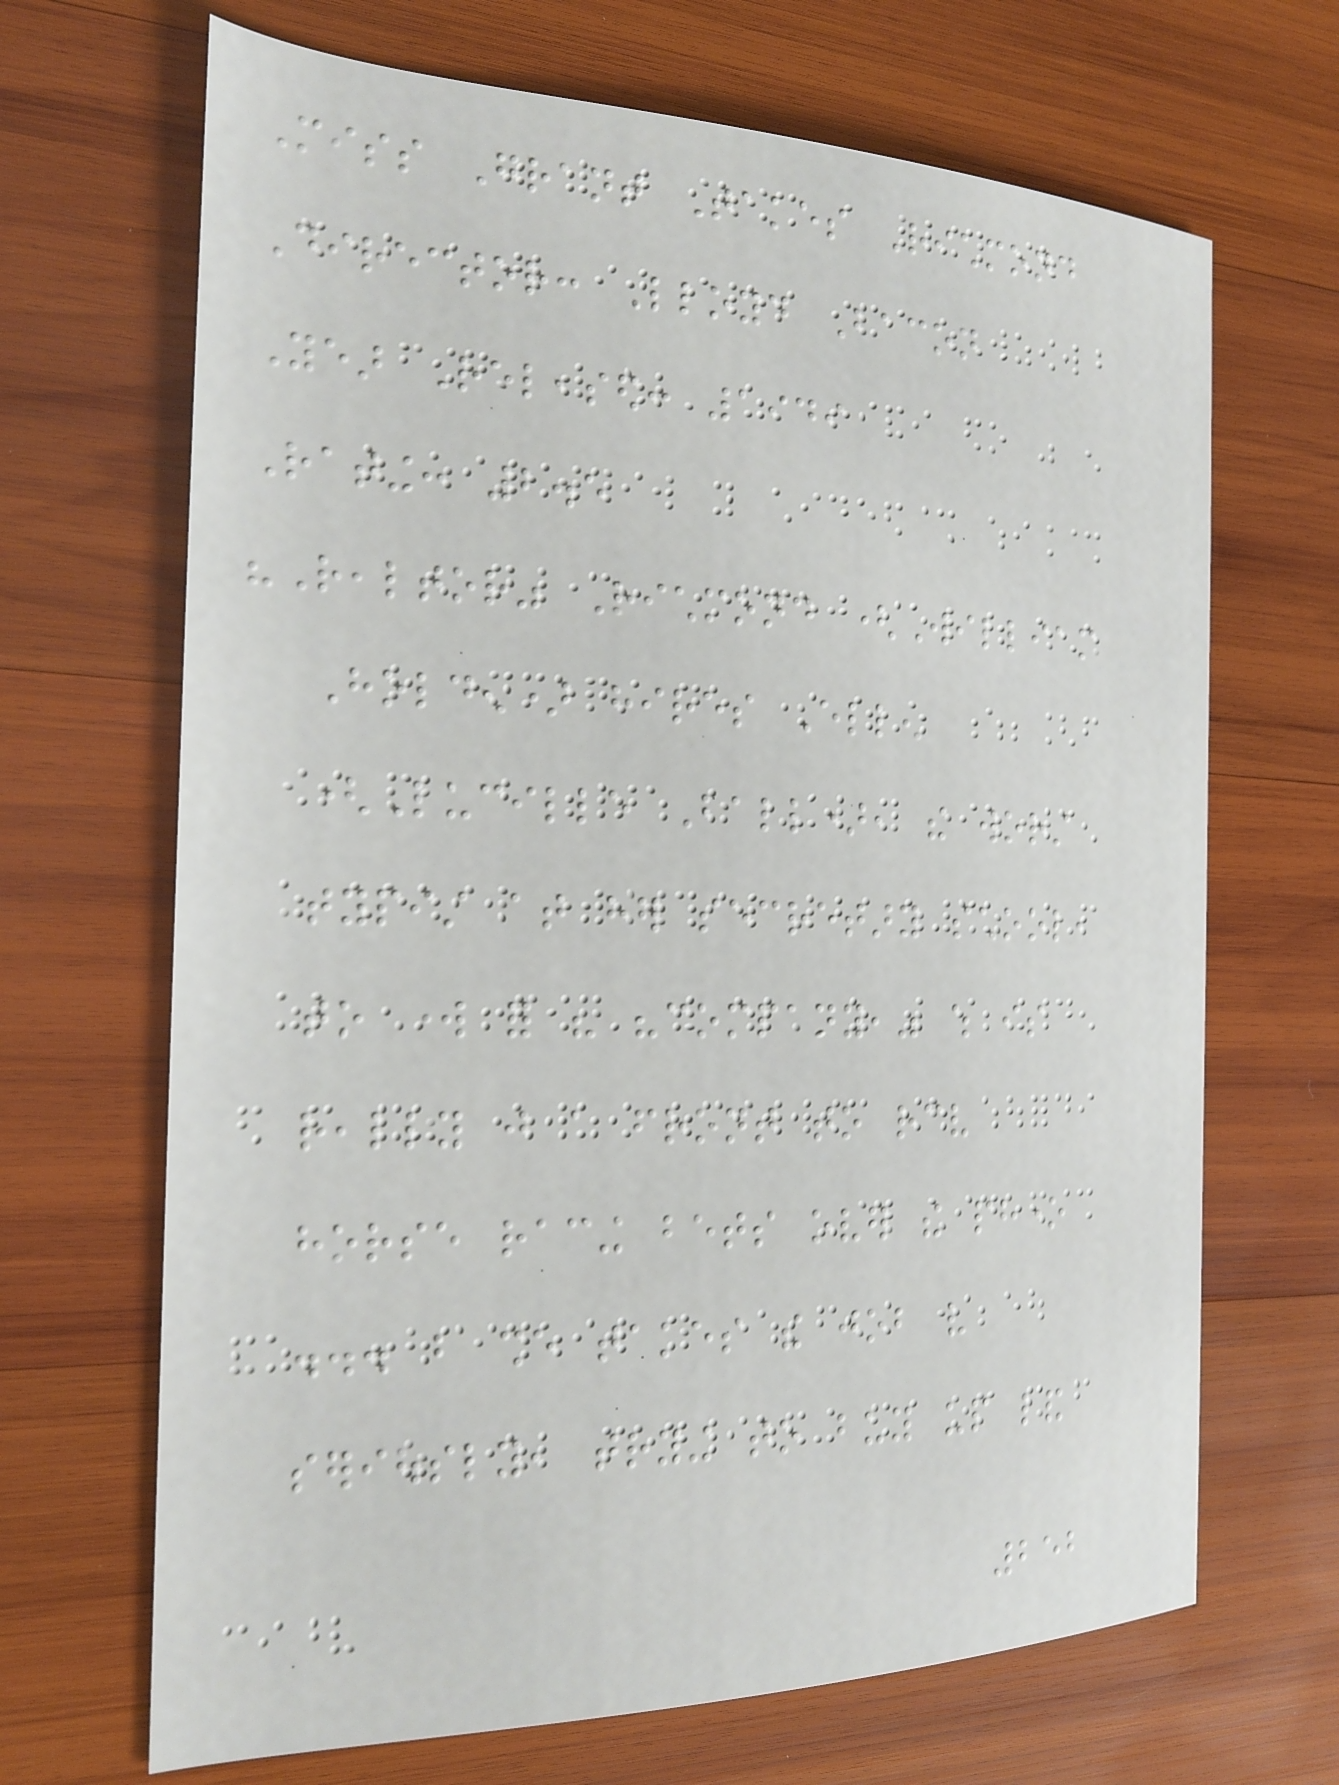Miss Grant Takes Richmond
Director: Lloyd Bacon
Year Released: 1949
Rating: 2.5
"Realtor" Richmond (William
Holden) hires Ellen
(Lucille Ball), the worst
typist at her secretary school,
to work for his "company," which is
really just a front to receive
horse racing bets over the phone
... but she takes the job very
seriously, trying to buy up land
252
